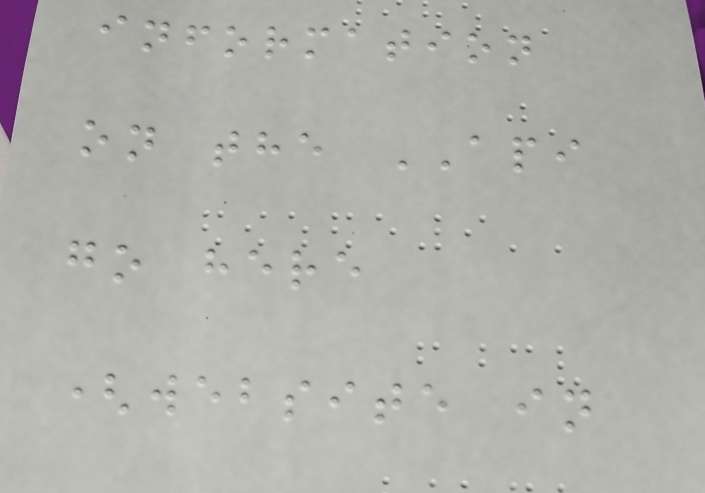information
on the API
go here
(website in
